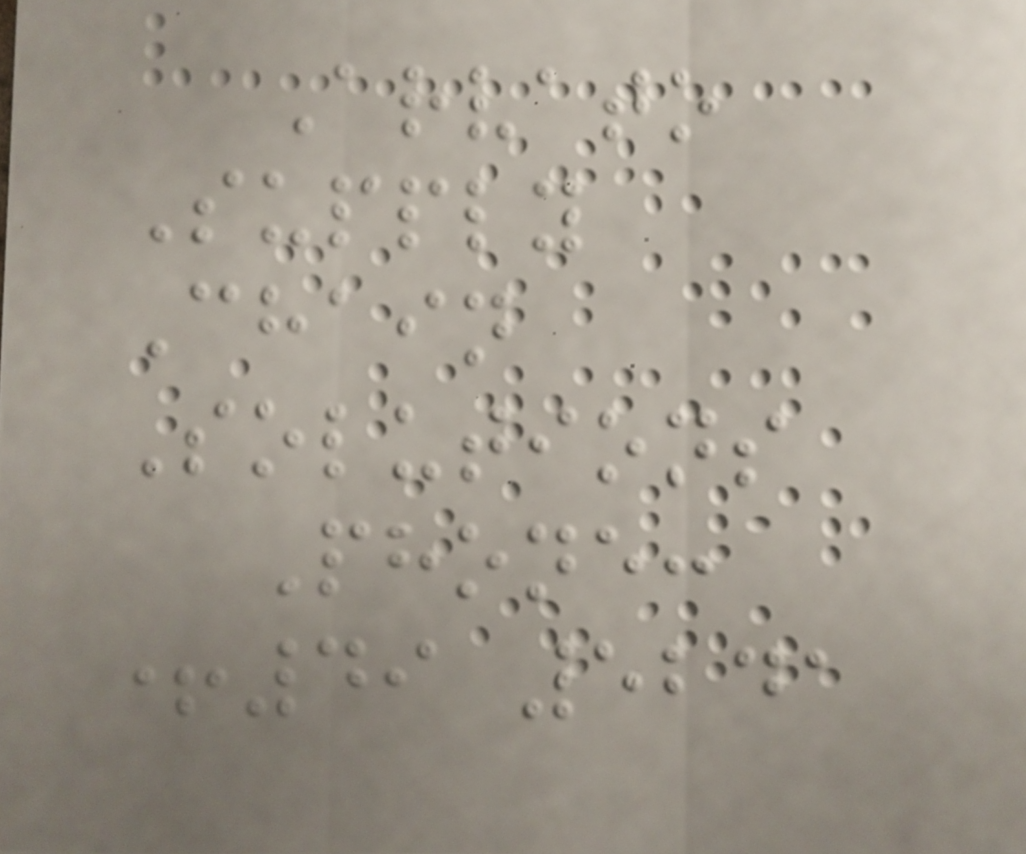Arvato
Supply
Chain
Solutions
Phone:
+49 5241
